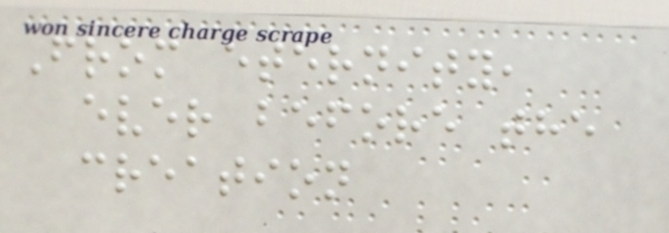From eternity,
ever before the
creation
